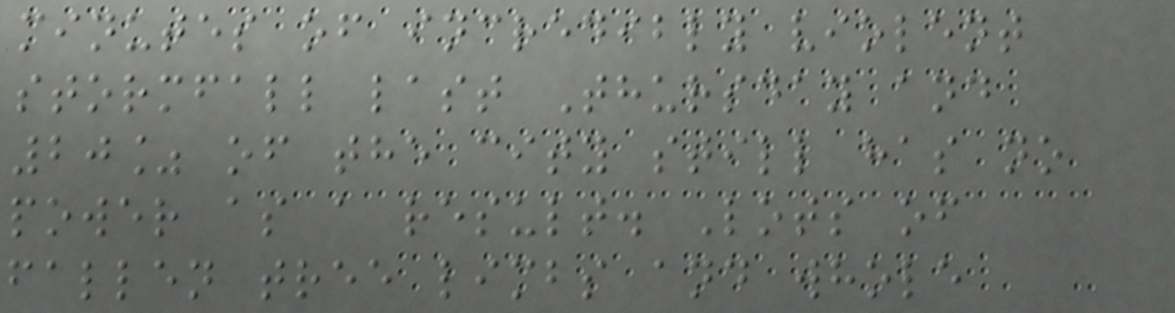minutes of incredibly violent
stormfall last Thursday and
20% of the city still has no
power as a result. Lots of
fallen tree limbs and whole
